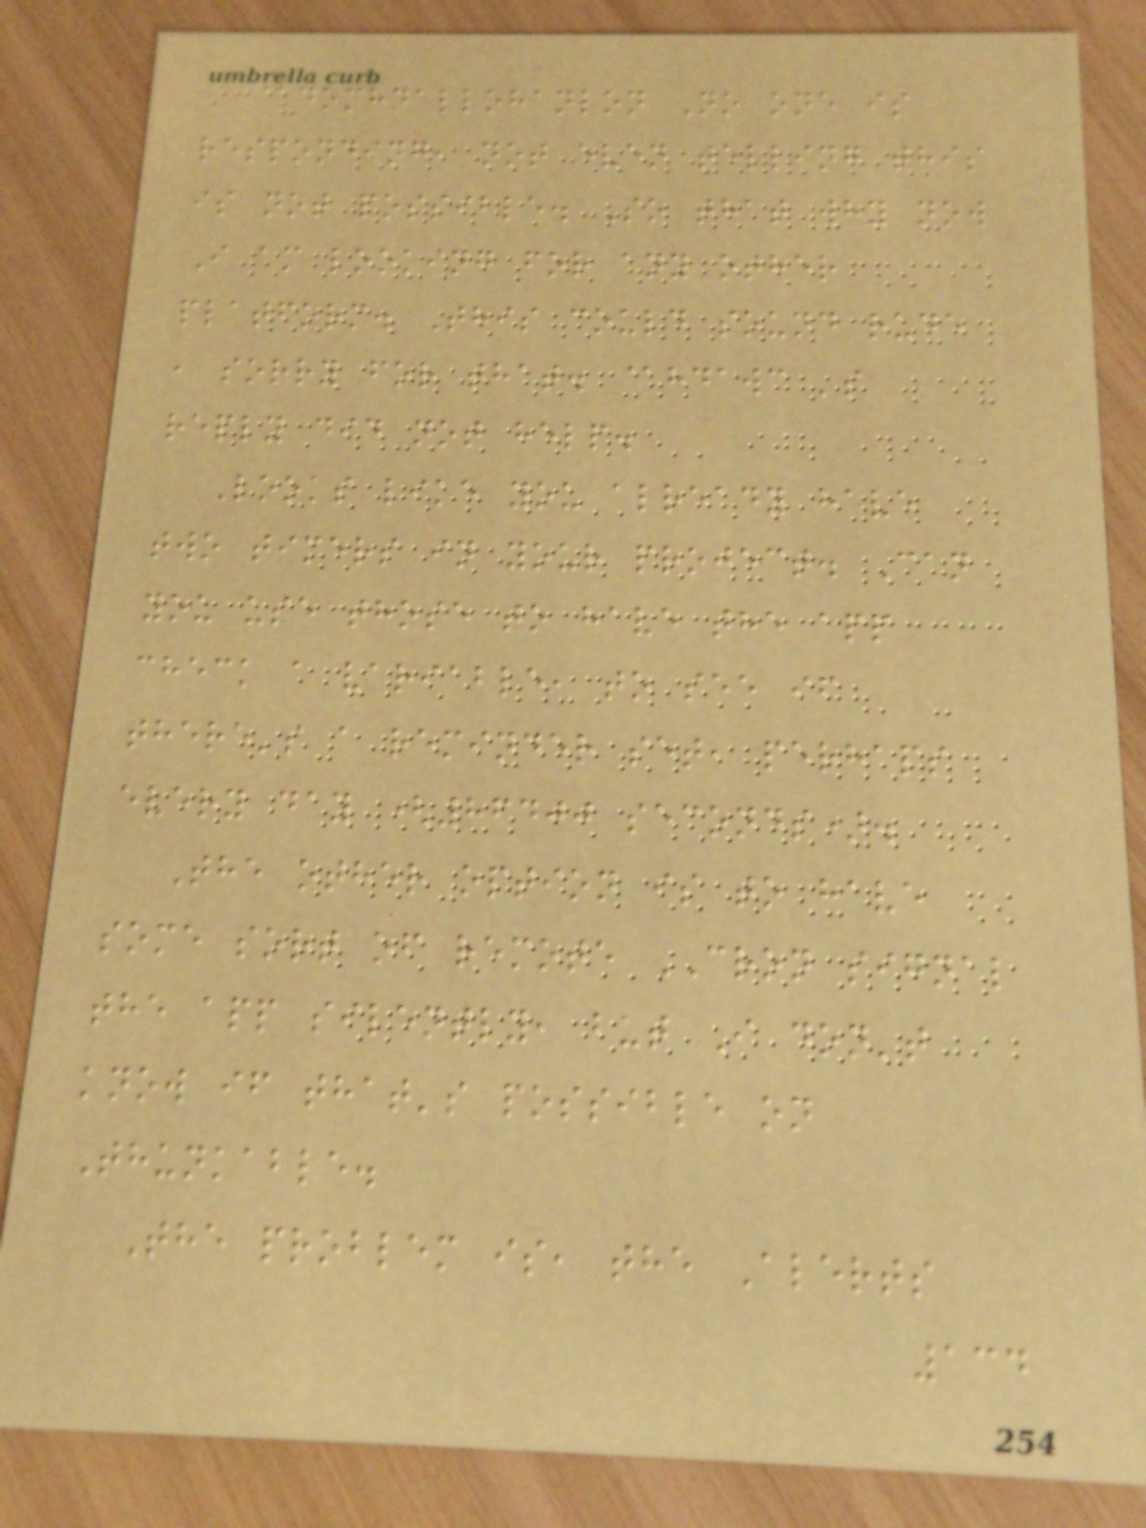@domhnallohanlon No one is
responding, not even telling this
is not possible. So that why now
I am looking for any other
platform. This could sound rude
, sorry for that. @hdawc 's
reply did not help.
Looks like you already have
two timers in your project. Can
you use those to have the app
check a variable, to see if
there's a reminder set, perhaps
every day (86400 seconds).
The other option is to have
some sort of remote CRON signal
the app silently, but I don't
know if that's possible on
Thunkable.
The problem is, the Alerts
134
